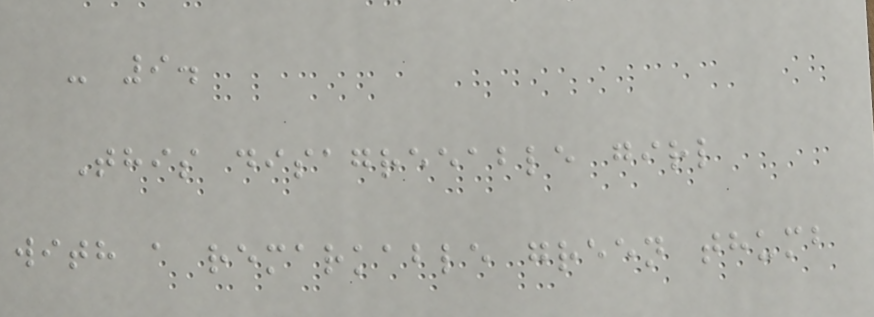- 9.
This disagreeable girl
with a remarkable green thumb
